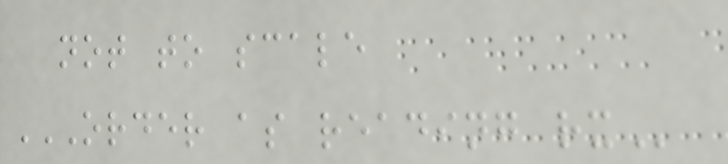not to scale
ORDER AS READING RX
